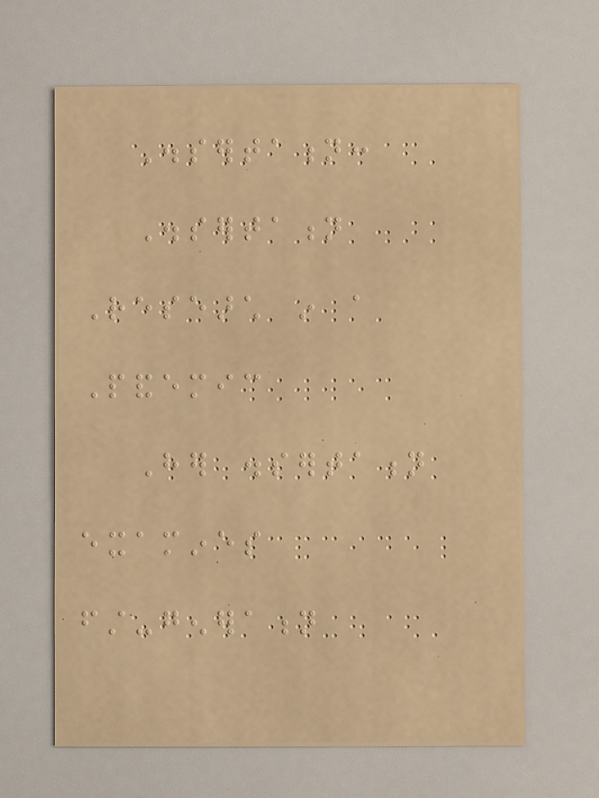Dissertation:
Dissertation
Research in a
Pandemic
Her dissertation
examines
first-generation
